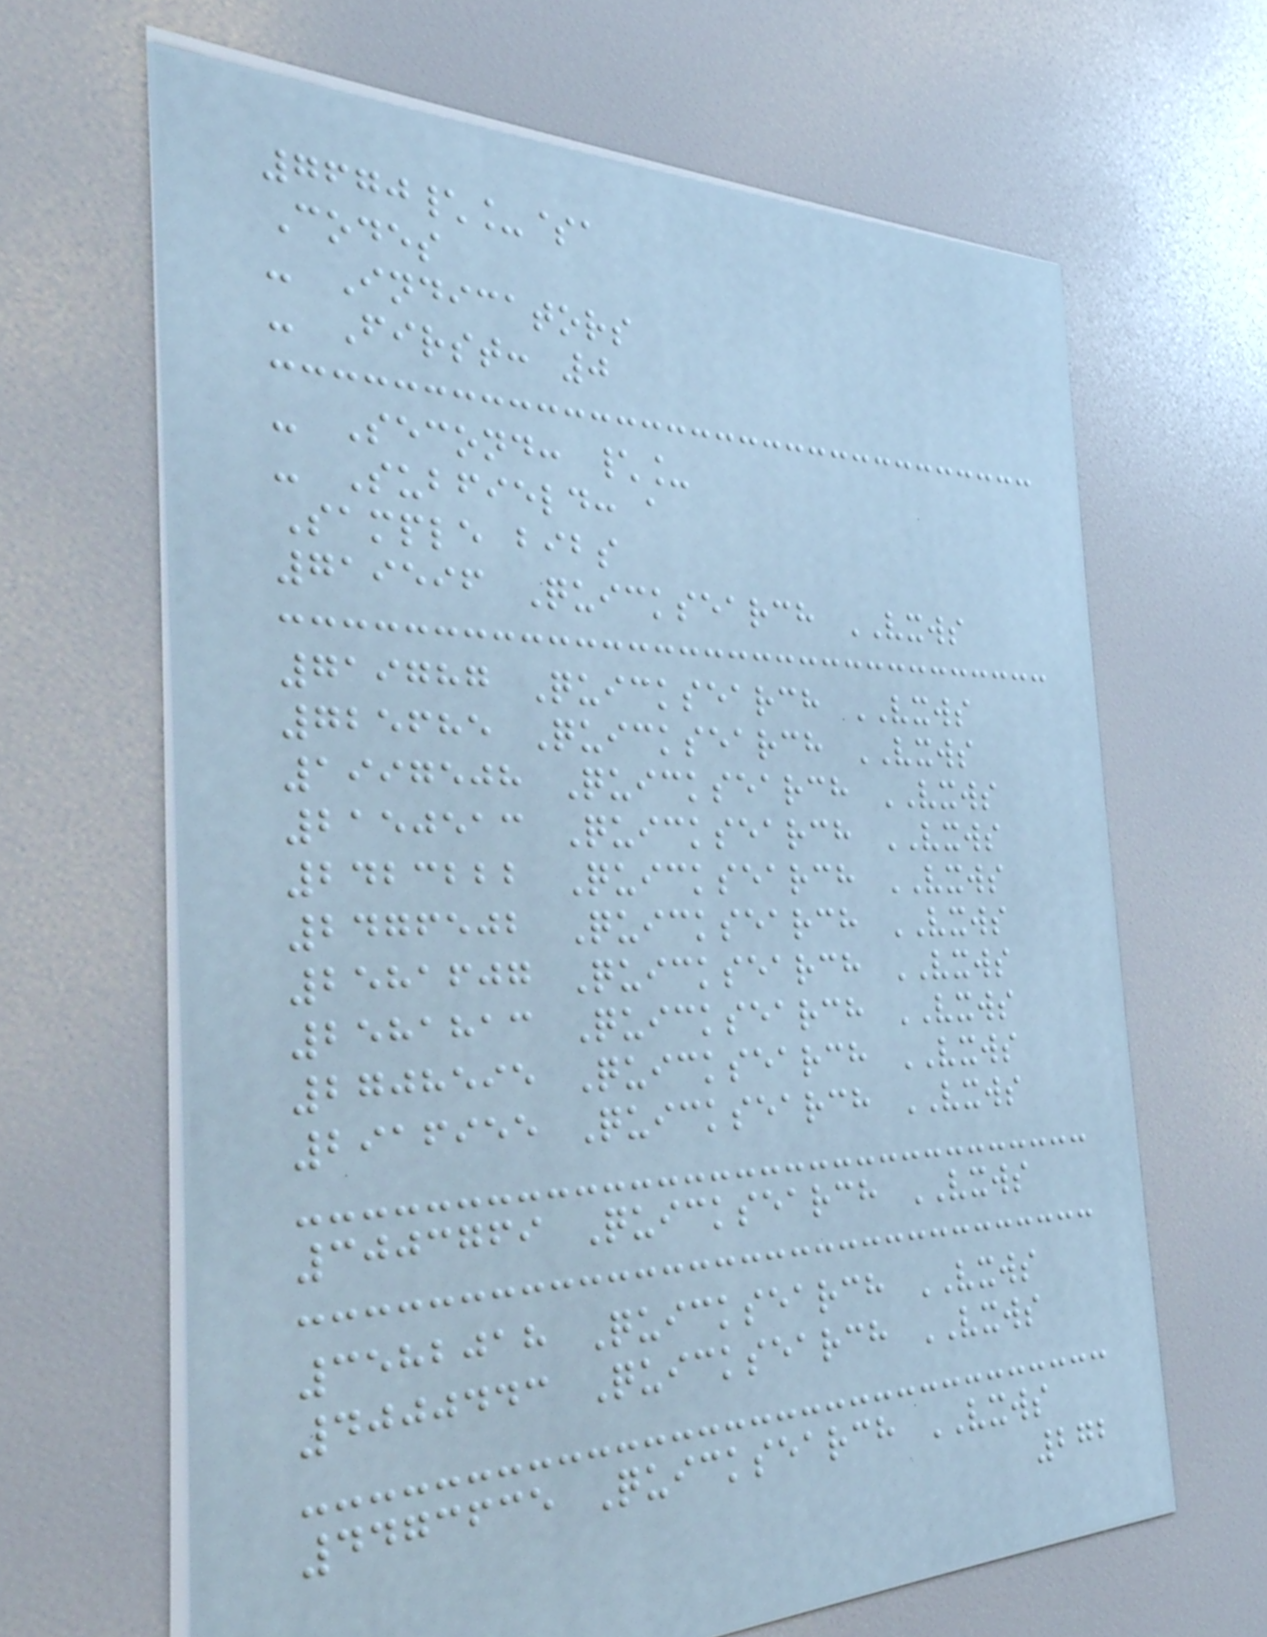7670\_$a
Codes
- Indicators
- First: 0
- Second: \_
- Subfield: a
Sample bibs
719596 Quicksearch VXWS
719787 Quicksearch VXWS
725685 Quicksearch VXWS
1997508 Quicksearch VXWS
2150513 Quicksearch VXWS
2423222 Quicksearch VXWS
2476502 Quicksearch VXWS
2581607 Quicksearch VXWS
2581813 Quicksearch VXWS
2708595 Quicksearch VXWS
2916955 Quicksearch VXWS
3003769 Quicksearch VXWS
3582018 Quicksearch VXWS
4000443 Quicksearch VXWS
4473635 Quicksearch VXWS
272
